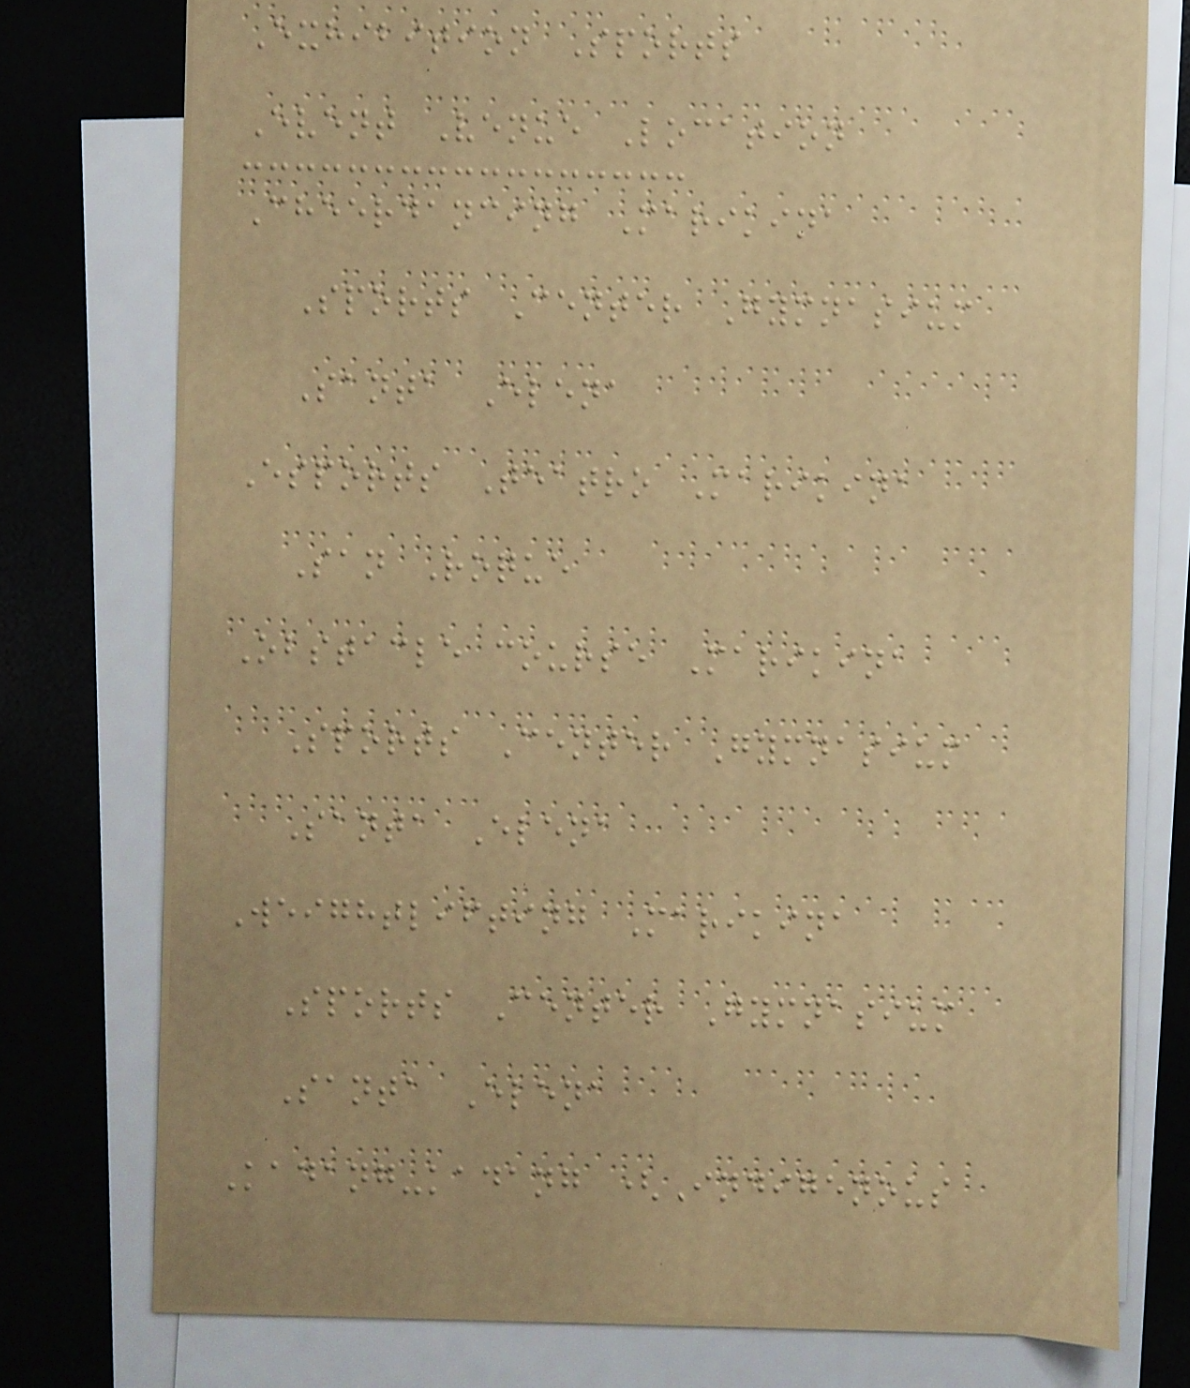Exhibition Sports
Event Venue Location
Cheerdancing Marikina
Sports Center Gymnasium
Santa Elena
Esports Teatro Marikina
San Roque
Obstacle course Marikina
Sports Center Gymnasium
Santa Elena
Weightlifting Marikina
Sports Center Gymnasium
Santa Elena
Kadang-kadang (Indigenous
